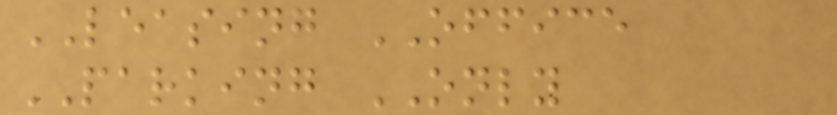LEASING OFFICE
PARKING ONLY
